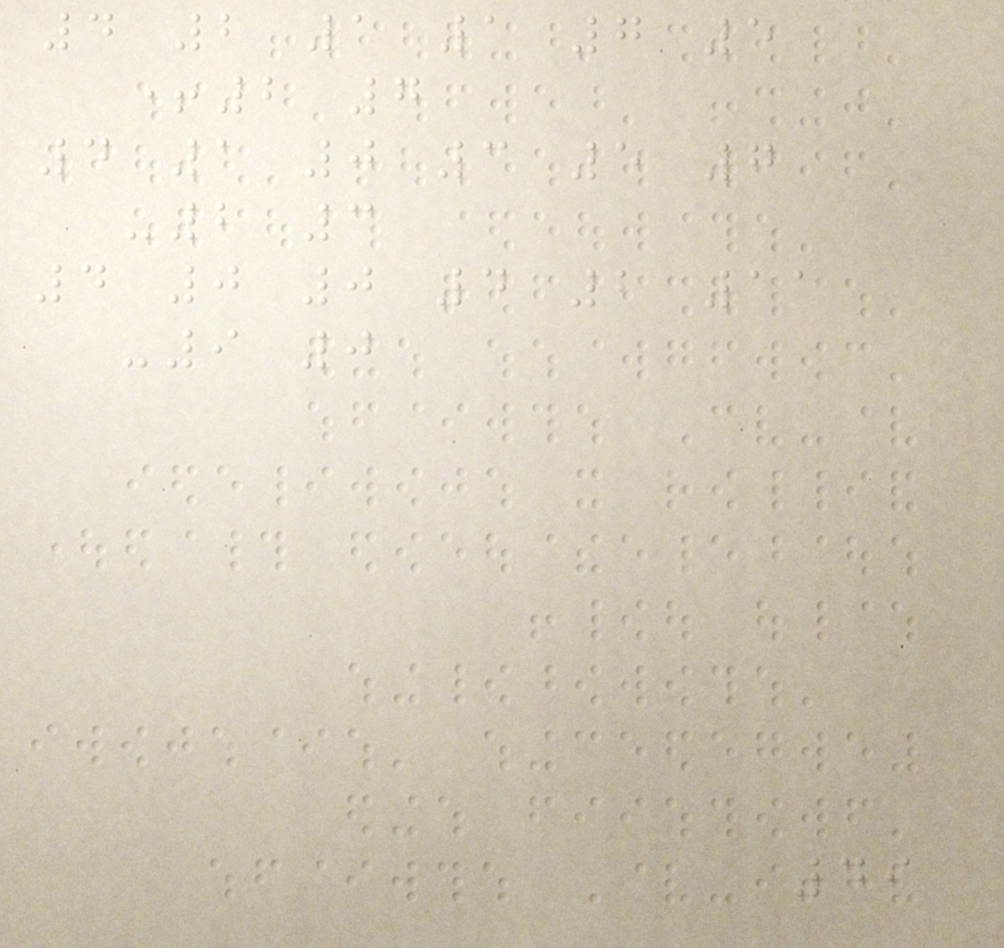4 2 1 1 7 5
+2 7
4 1 0 3 5 7
-2 3
4 0 0 4 2 11
-9 0
49
